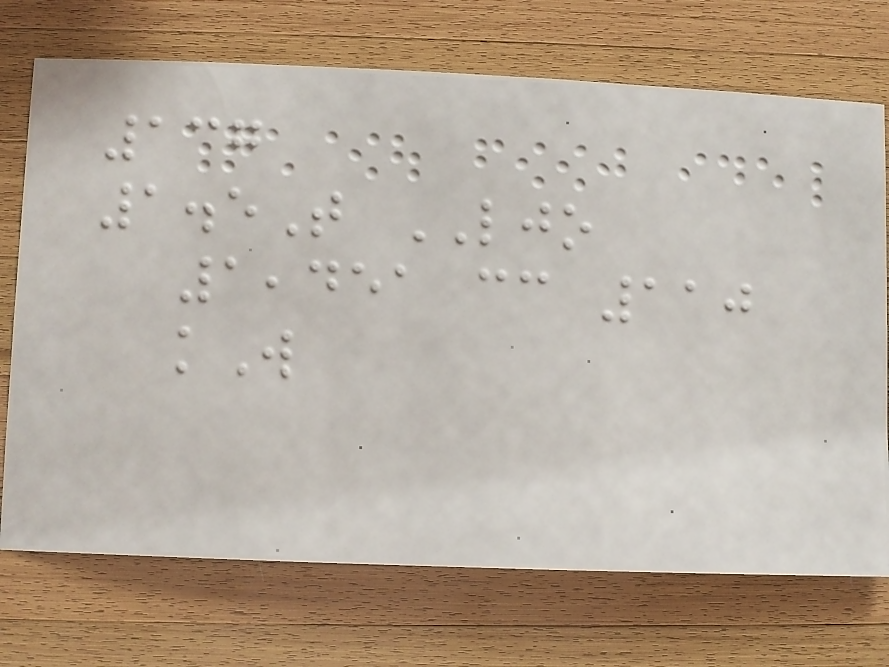137
1.5T LJO
1,451 cc 110
kW
